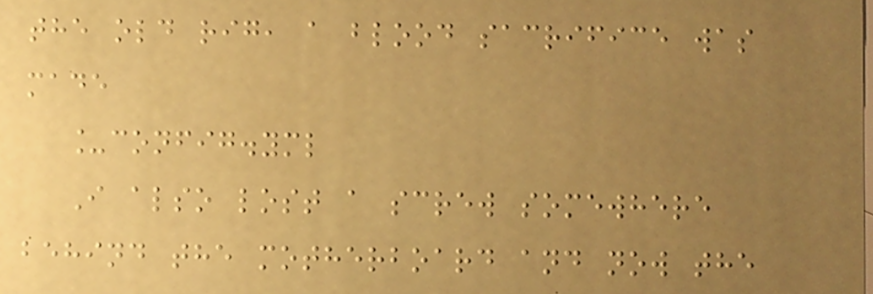the old rig, a blood sacrifice was
made
_config.yml
I also lost a screw somewhere
behind the motherboard and now the
